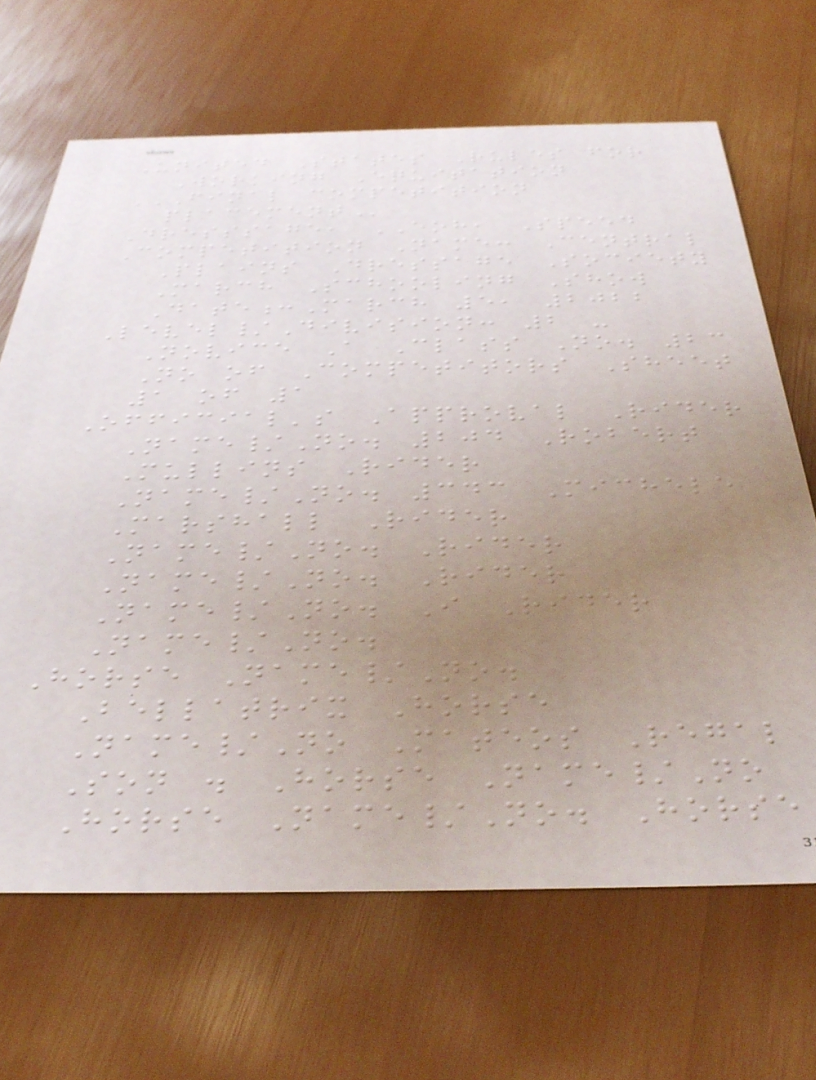United States Rules for
Working Equitation
FINAL COMPETITION
PLACEMENT
Dresssage, EOH, Speed
Competition Name: Central
Plains Dressage Society
March Schooling Show
Date:March 5, 2022
Level/Division: 2 -
Novice A Class No. 23
No of Competitors Sheet
1 of 1
Official's Approval Rider
Name/No. 204 Robert
Mullins Rider
Name/No. 343 Michele
Marshall Rider
Name/No. Rider
Name/No. Rider
Name/No. I Rider
Name/No.
Horse Name/No.
Bellatrix Horse
Name/No Mateos Regal
Son . Horse Name/No
Horse Name/No. Horse
